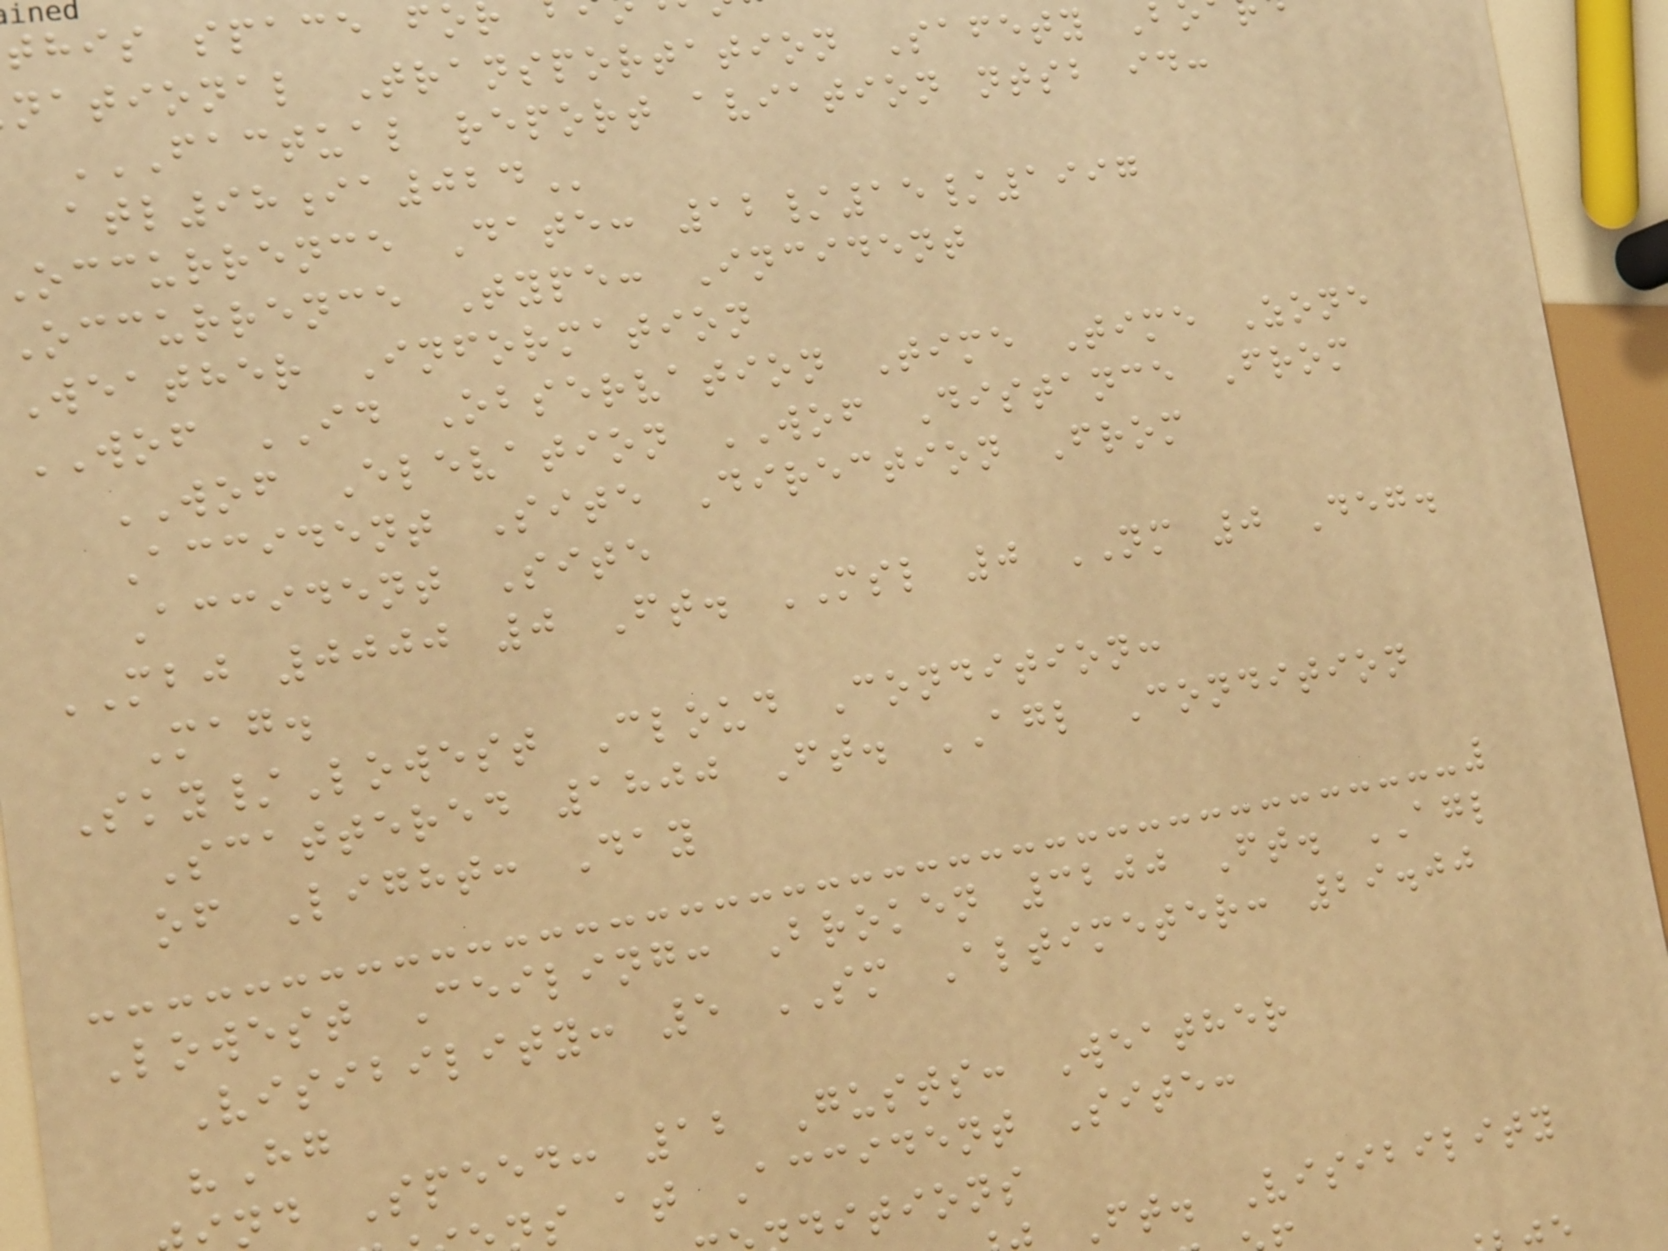this space fo
national Transportation Safety B
FACTUAL REPORT AVIATION NTSB ID:
occurrence Date: 12/15/1997
Occurrence Type: Incident
Weather Information
WOF ID Observation Time Time Zone
WOF Elevation WOF Distance From
Accident Site Direction From
Accident Site
MBJ 0000 0 Ft. MSL 0 NM 0 Deg.
Mag.
Sky/Lowest Cloud Condition:
Scattered 1800 Ft. AGL Condition
of Light: Day
Lowest Ceiling: Broken 3200 Ft. AGL
Visibility: 5 SM Altimeter: 29.00
"Hg
nd Speed: 12 Gusts: Weather
s at Accident Site:
itions
Ft. Visibility
